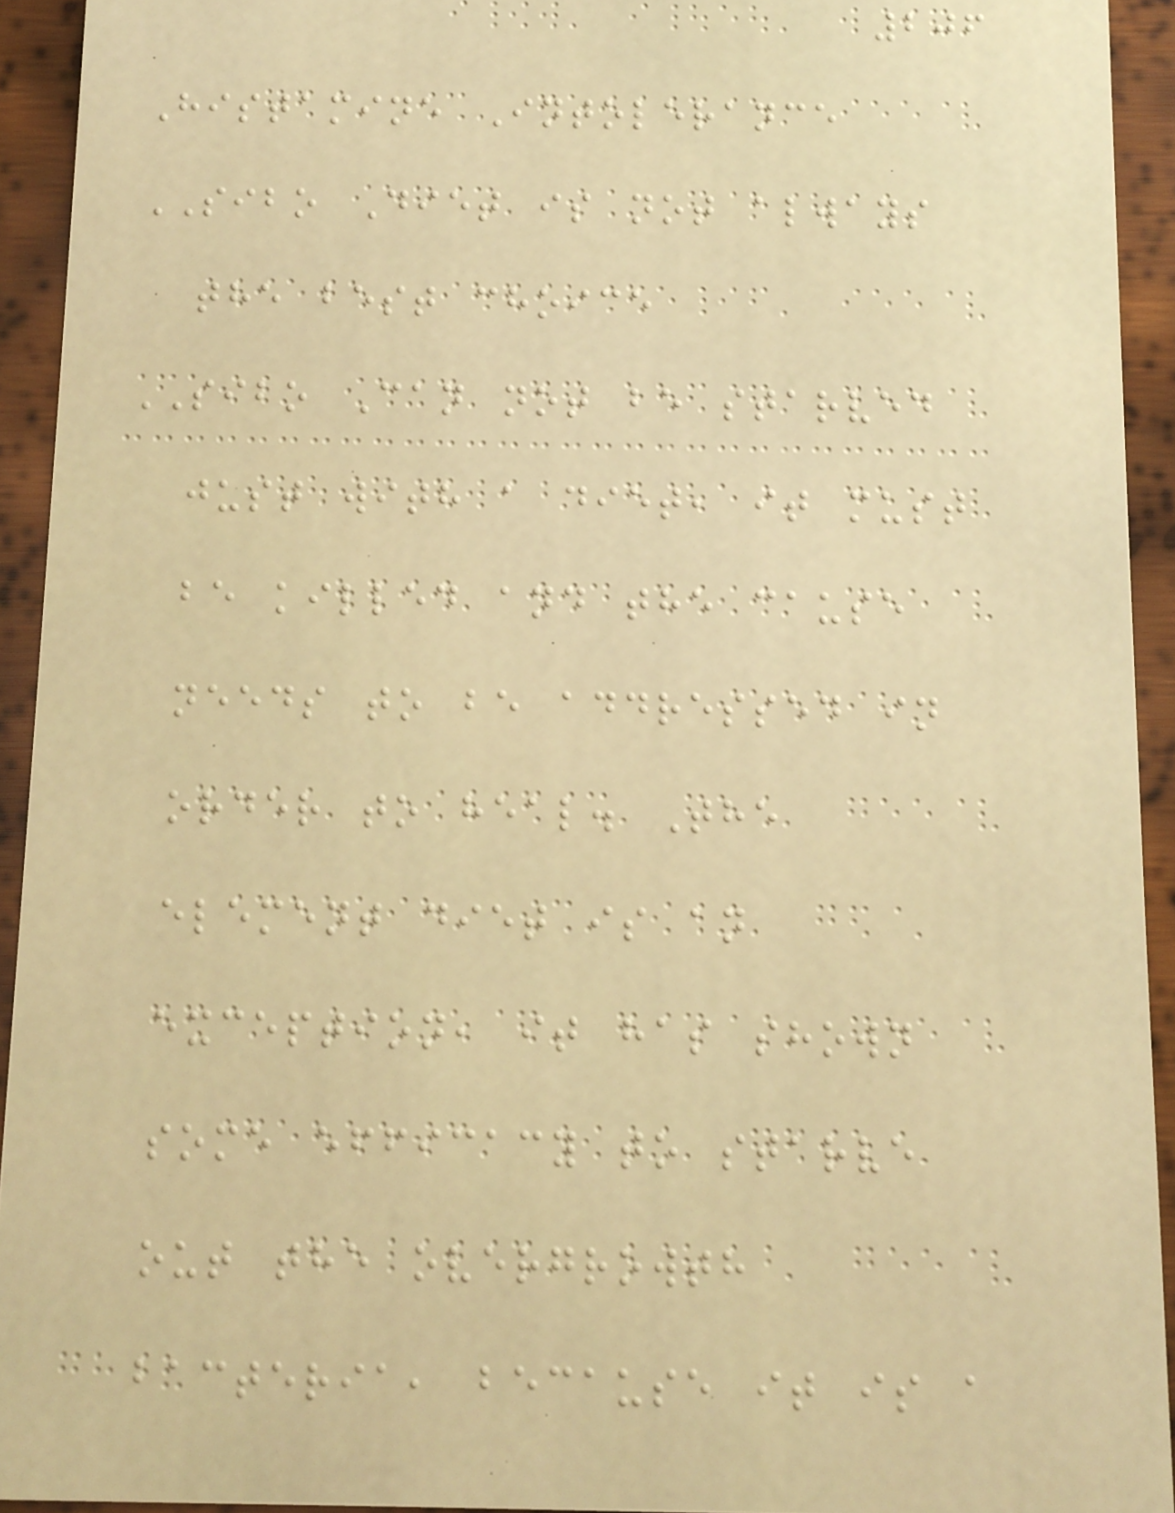206
Histamine Intolerance
SIBO Diet is not always
the best choice
SIBO Can not be starved
just with a diet, it must
be killed and the cause
needs to be addressed in
order to heal. The
element diet is an
exception, it has shown
some efficacy to starve
out the overgrowth
bacteria, because it is a
